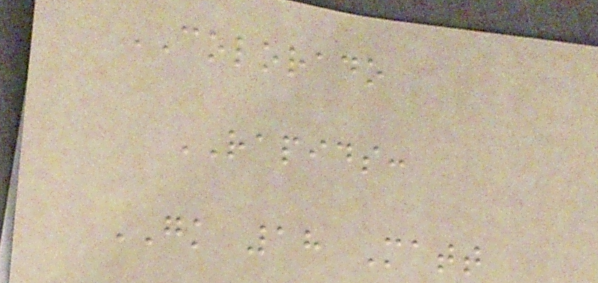COLORADO
RAPIDS:
GK 18 Matt
